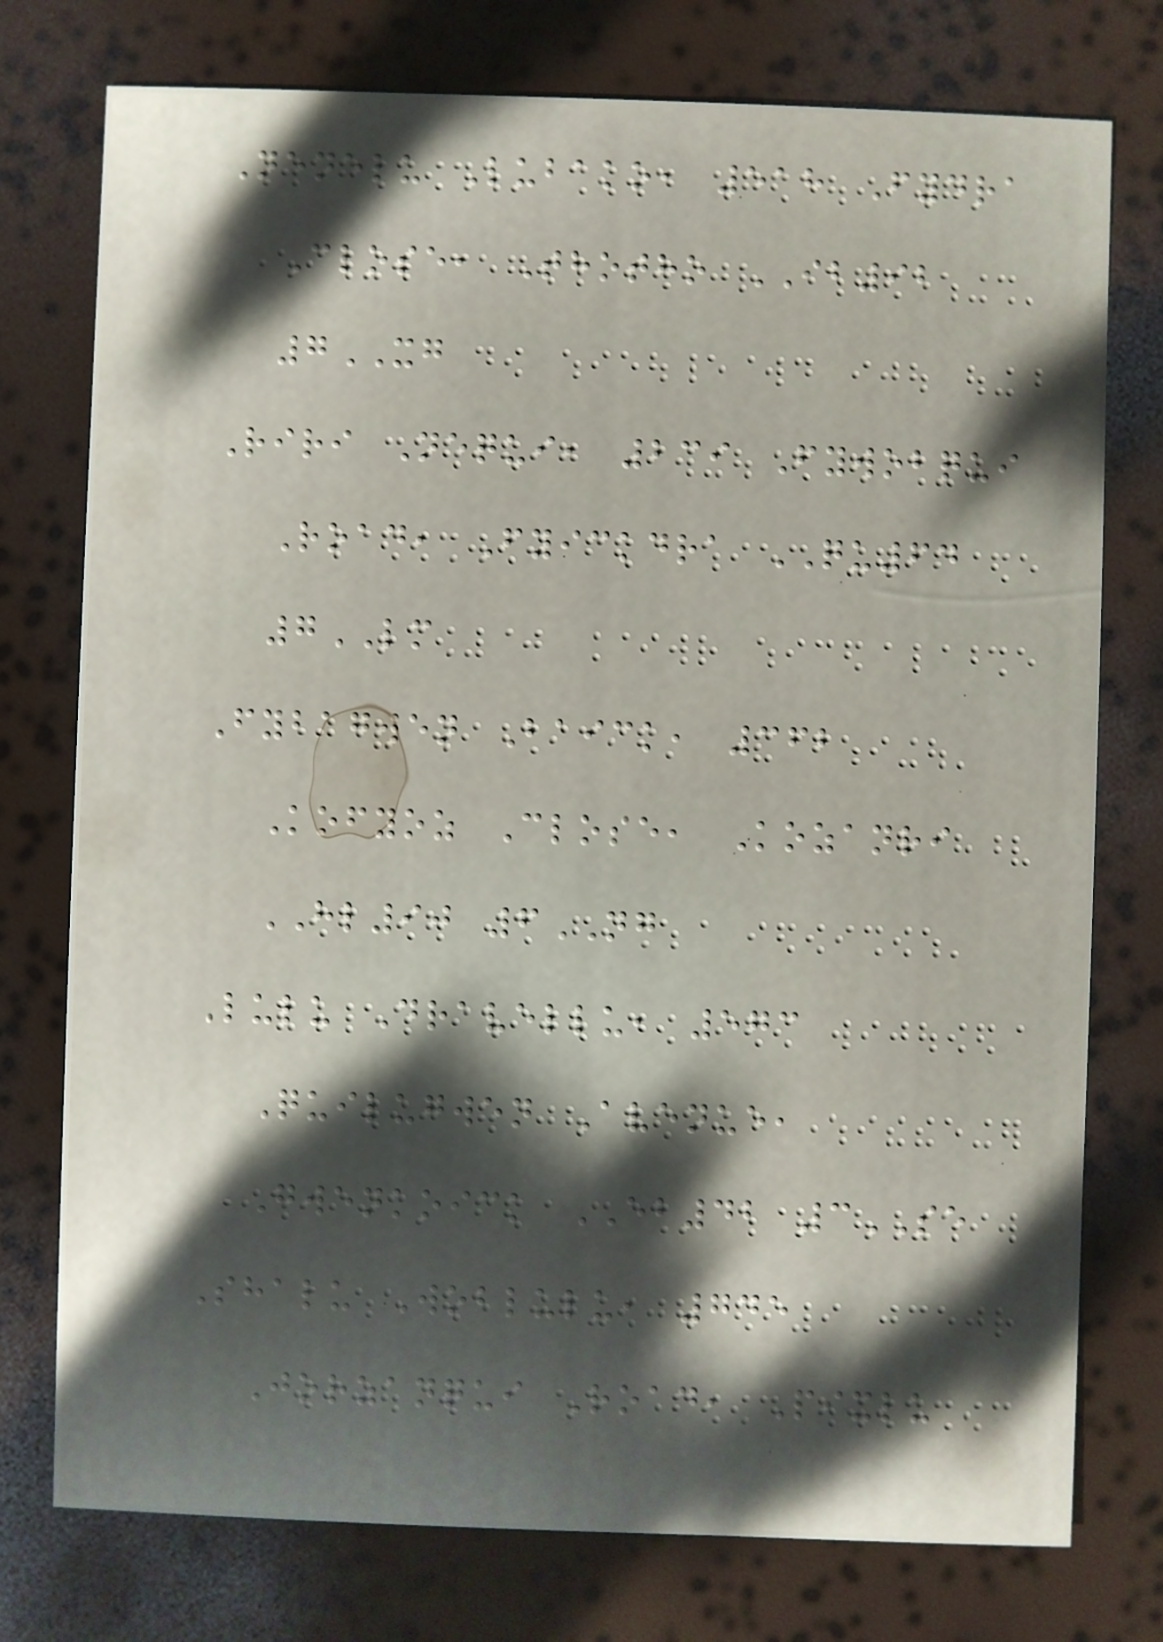Nenelu Lubako, 518 Fydra
Close, Thotho IB92
7XG
Riri Nequi, 239 Fywobqui
Road, Fyickdra QU64
7LM
Fybagwen Baick, 362
Kofyoz Close, Kozanri
HL90 6NG
Lulu Dravellu, 573
Quilugwen Avenue,
Gwenkoick EB42 3SE
Shalu Woblulu, 745
Jorzanqui Road, Pixlu
